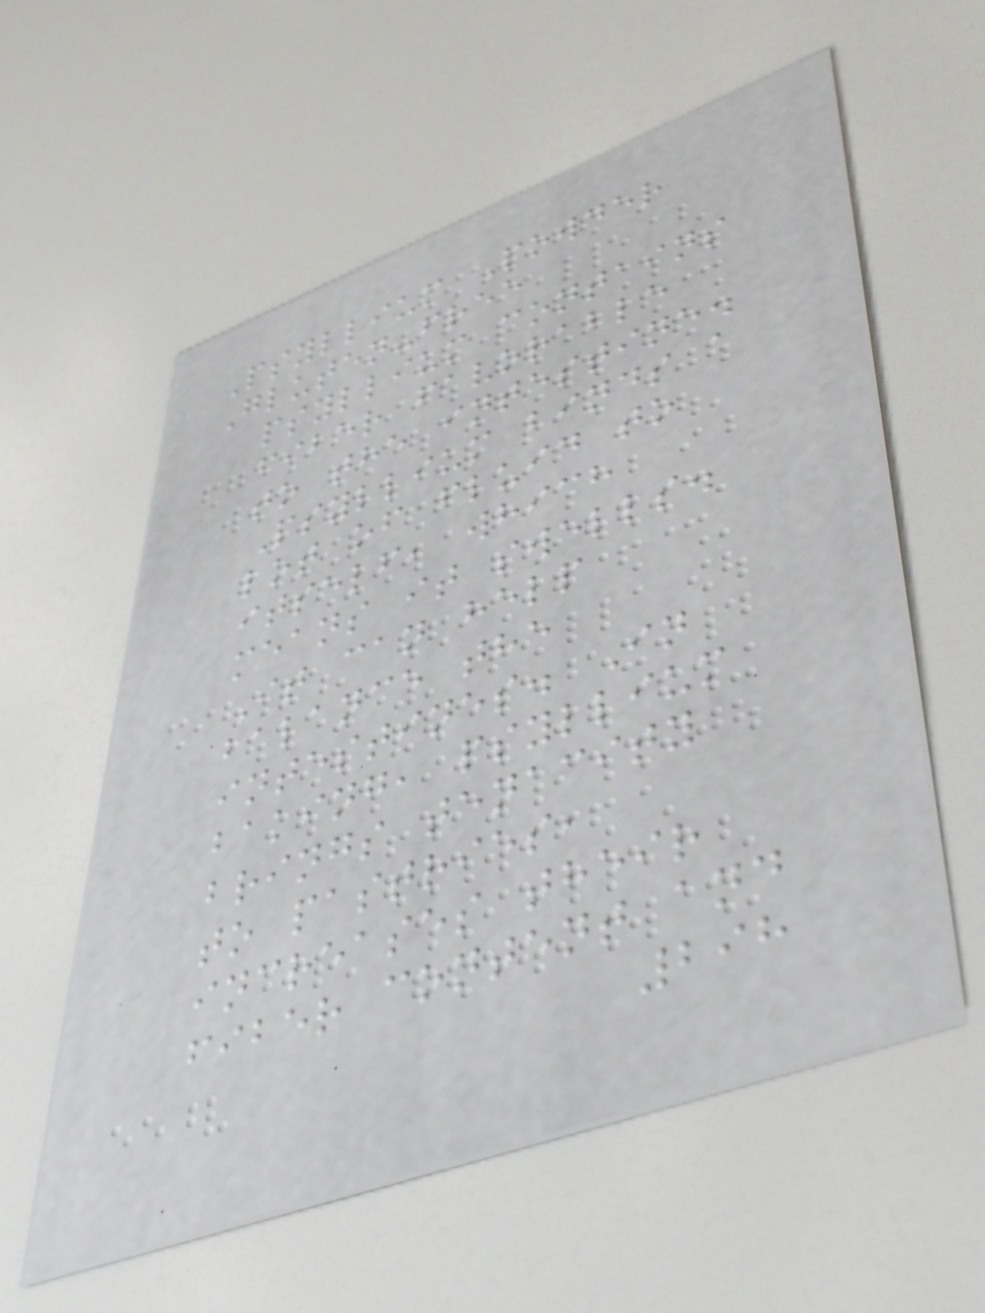Psyllium Powder
Gluten-free
psyllium contains
fiber favorable
to the intestine.
Psyllium binds a
lot of fluid to
itself, which
means it swells.
It can help
balance the
intestines. In
baking, psyllium
brings tenacity
to pastries,
increases their
fiber content and
298
